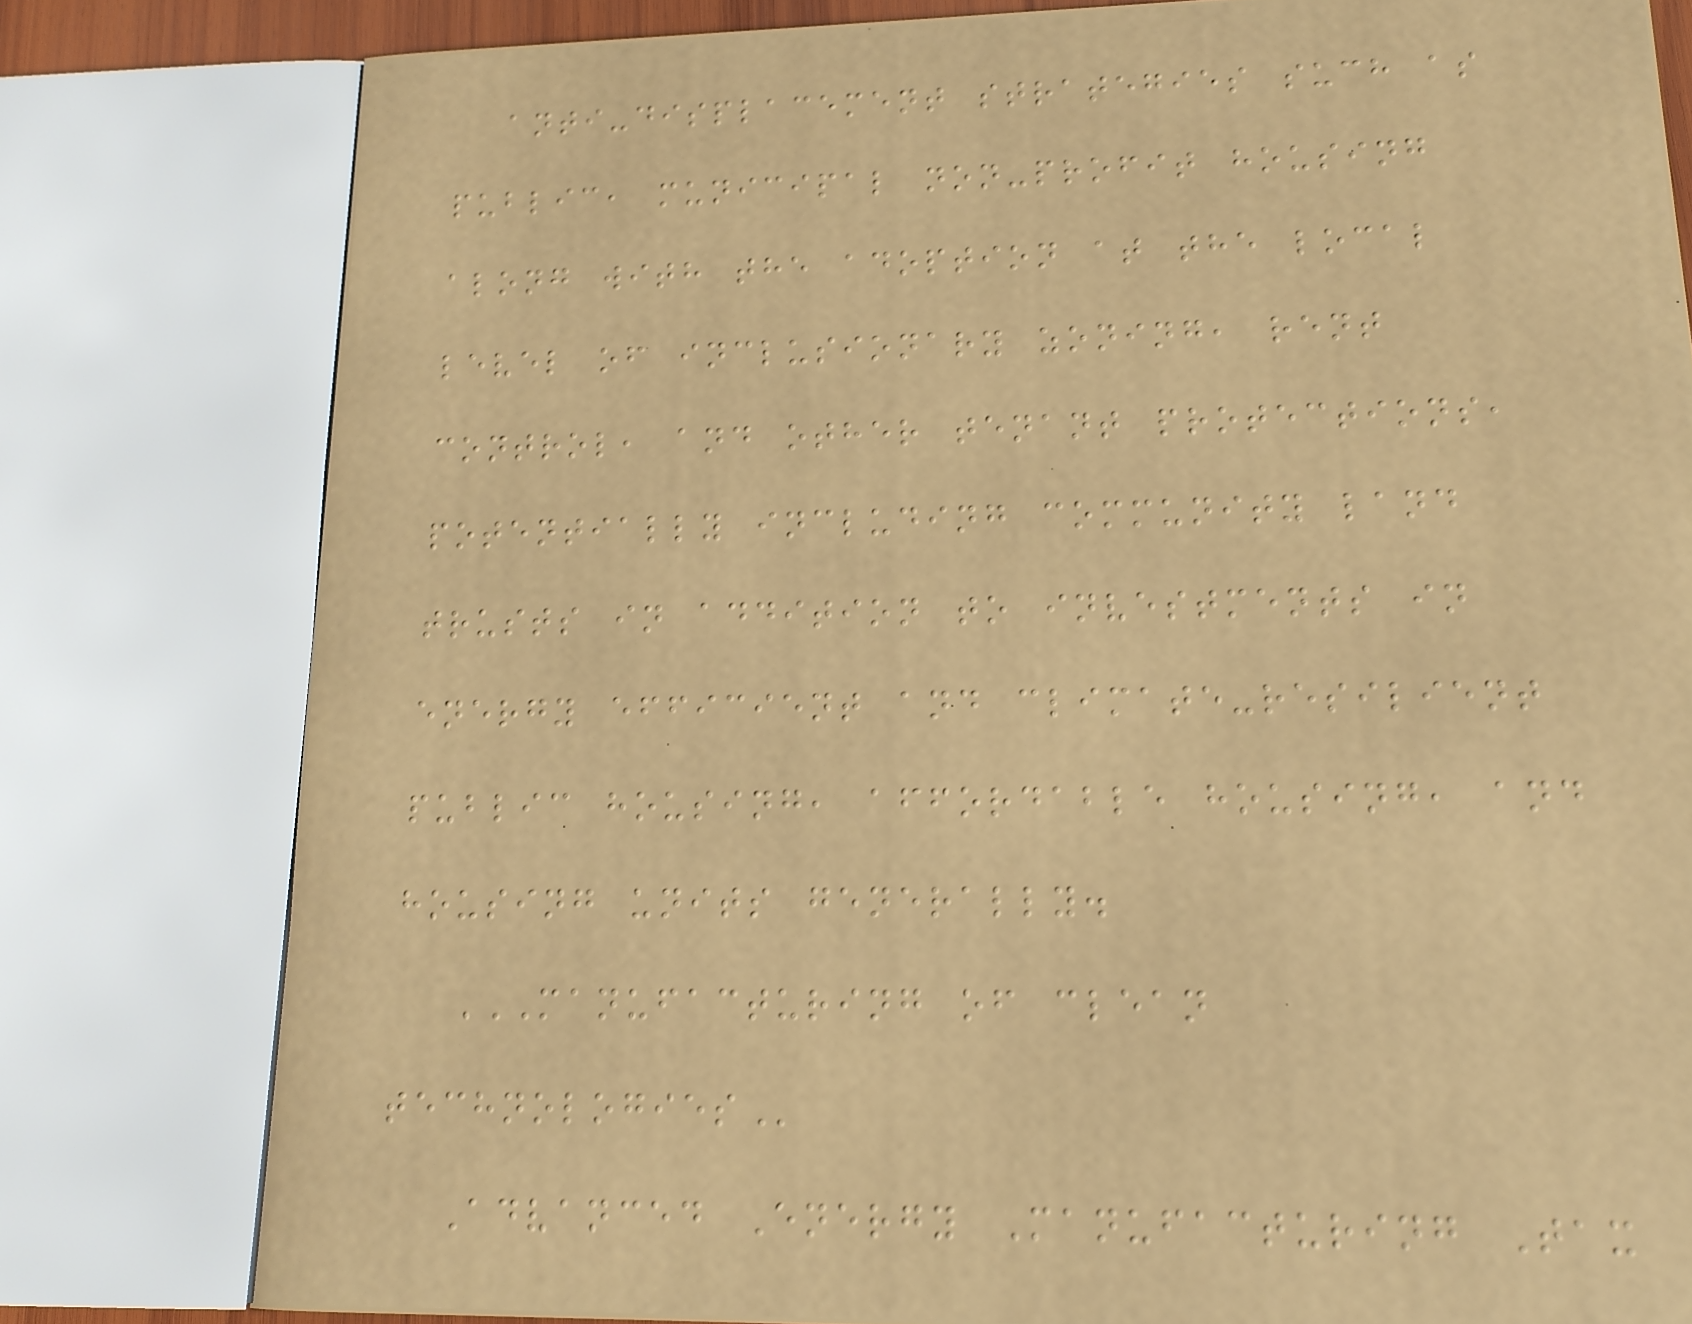anti-displacement strategies such as
public, municipal non-profit housing
along with the adoption at the local
level of inclusionary zoning, rent
control, and other tenant protections,
potentially including community land
trusts in addition to investments in
energy efficient and climate-resilient
public housing, affordable housing, and
housing units generally.
MANUFACTURING OF CLEAN
TECHNOLOGIES
Advanced Energy Manufacturing Tax
